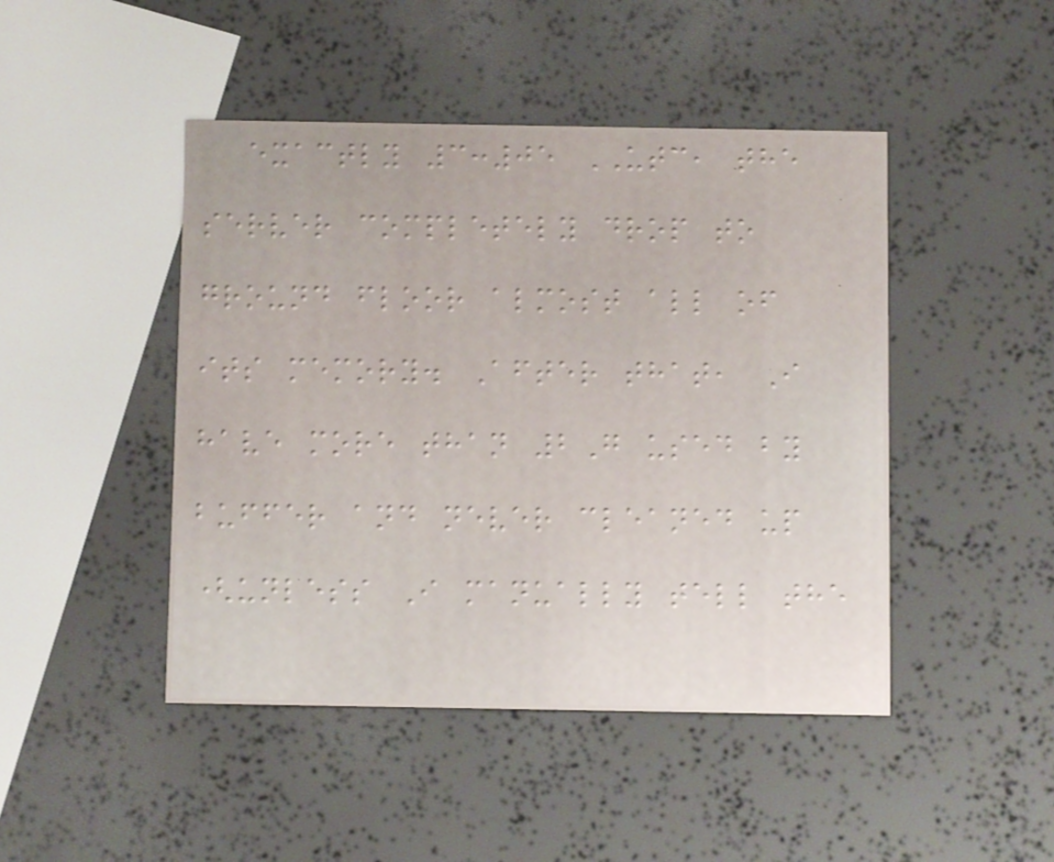exactly 3:05 UTC, the
server completely drop to
ground floor almost all of
its memory. After that, I
have more than 2G used by
buffer and never cleaned up
(unless I manually tell the
